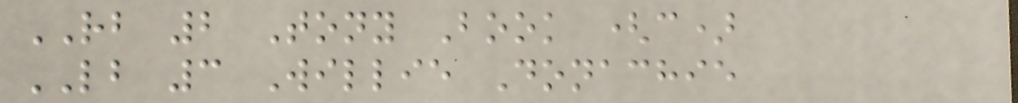RB 2 Tony Book (c)
LB 3 Willie Donachie
